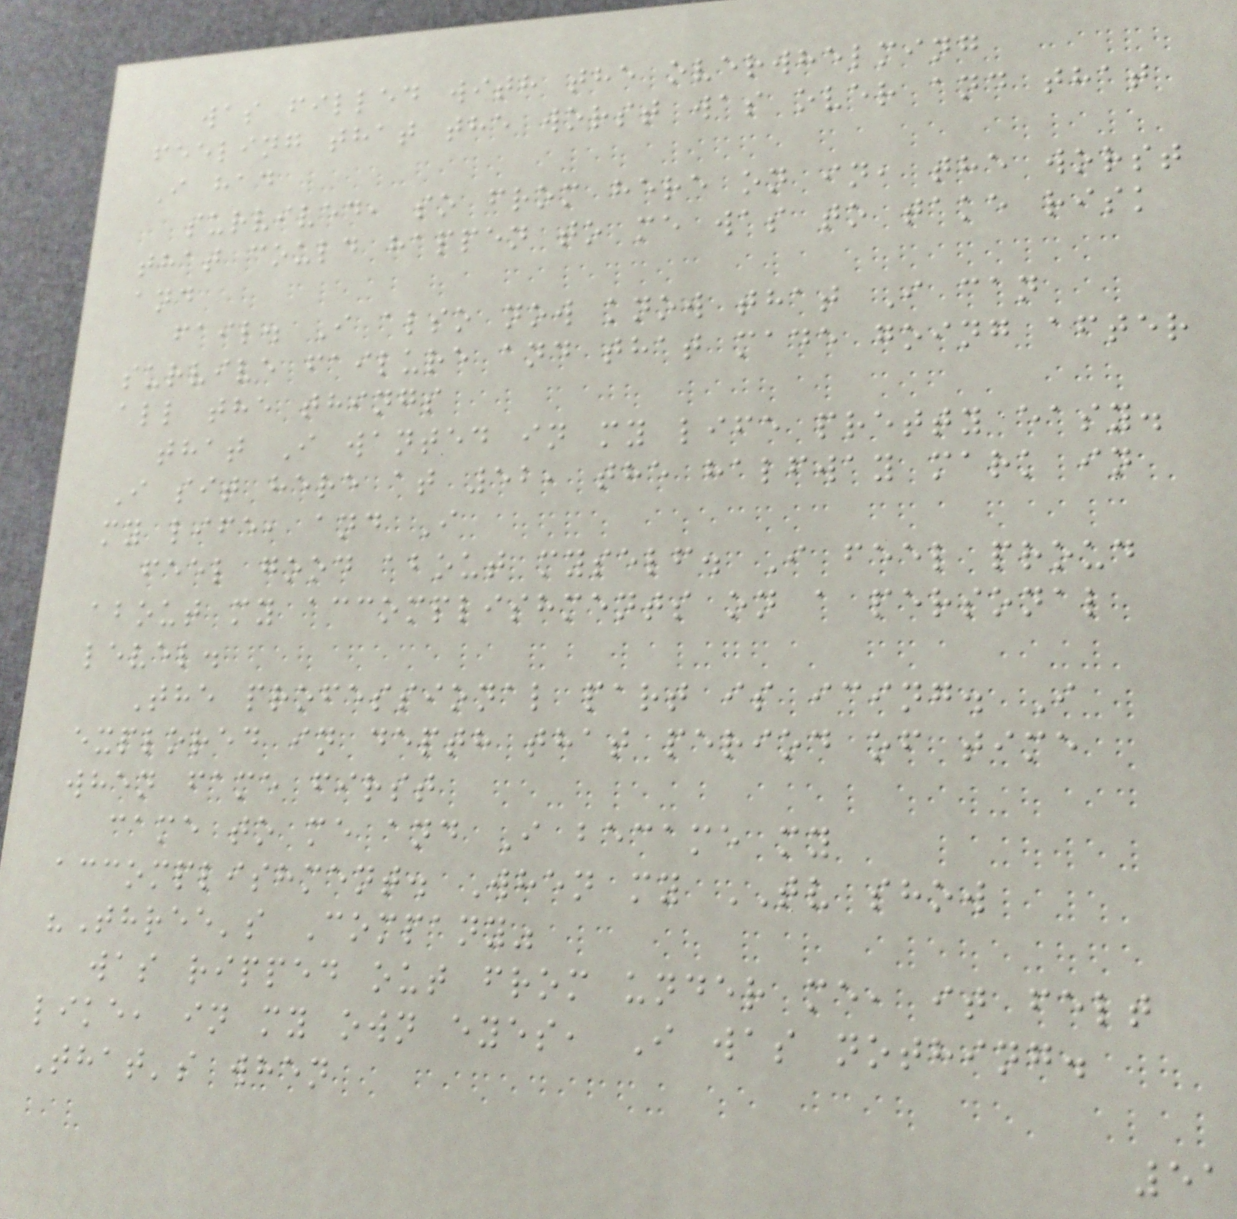was filled with the overwhelming
feeling that the worst was over and that
I had
survived, so from here on in, the worst
that could happen to me was to take risk
and
fail. I also now know that I can
survive failure and that made going after
all the things
that I wanted in my life pretty easy.
I sit here at 52, the halfway mark in
my life, and I
feel good about myself. I feel proud
about my accomplishments on a personal
level.
The professional part is icing. I
explored in depth that period of time
when fame first
came to me and I became my
accomplishment. When my TV show
"Three's Company"
was ripped out from under me, it felt
like, in my own eyes, I was nothing.
That's when
51
